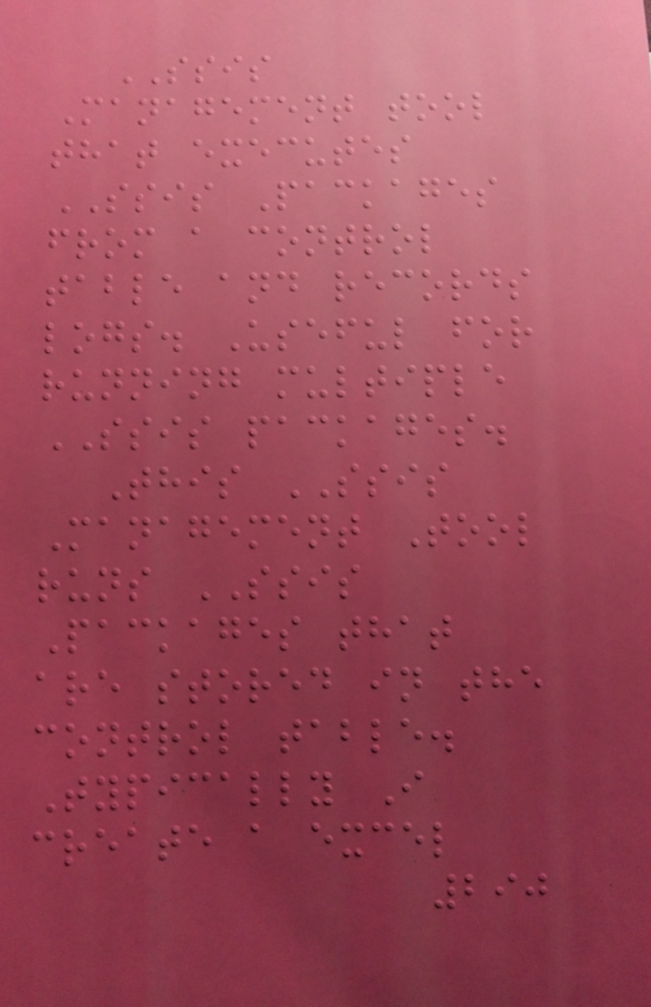SSIS
Management tool
that executes
SSIS Packages
from a control
table and records
logs. Useful for
running multiple
SSIS packages.
This SSIS
Management Tool
runs SSIS
Packages that
are stored in the
control table.
Typically I
create a excel
290
